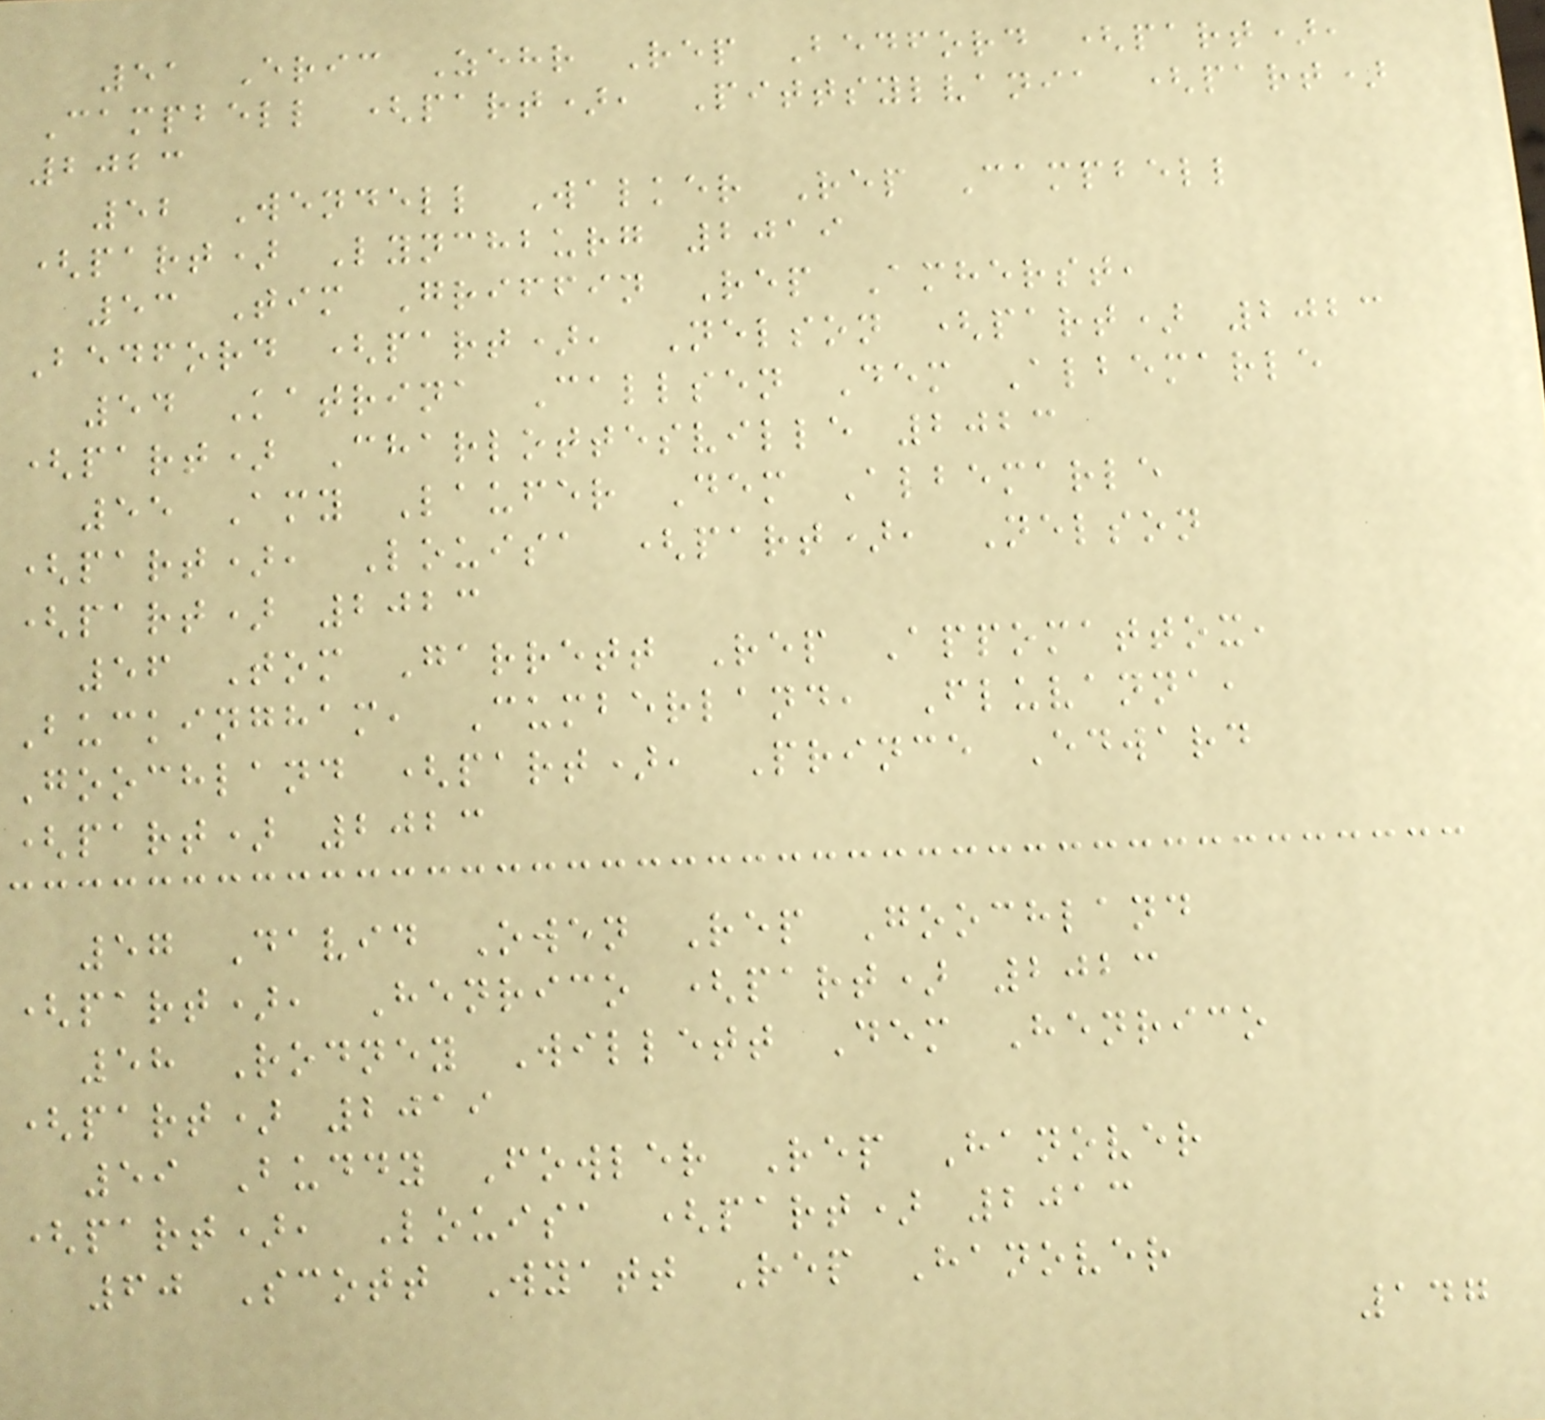51 Eric Zehr Rep Bedford (part),
Campbell (part), Pittsylvania (part)
2023
52 Wendell Walker Rep Campbell
(part) Lynchburg 2019
53 Tim Griffin Rep Amherst,
Bedford (part), Nelson (part) 2023
54 Katrina Callsen Dem Albemarle
(part) Charlottesville 2023
55 Amy Laufer Dem Albemarle
(part), Louisa (part), Nelson
(part) 2023
56 Tom Garrett Rep Appomattox,
Buckingham, Cumberland, Fluvanna,
Goochland (part), Prince Edward
(part) 2023
57 David Owen Rep Goochland
(part), Henrico (part) 2023
58 Rodney Willett Dem Henrico
(part) 2019
59 Buddy Fowler Rep Hanover
(part), Louisa (part) 2013
60 Scott Wyatt Rep Hanover
147
